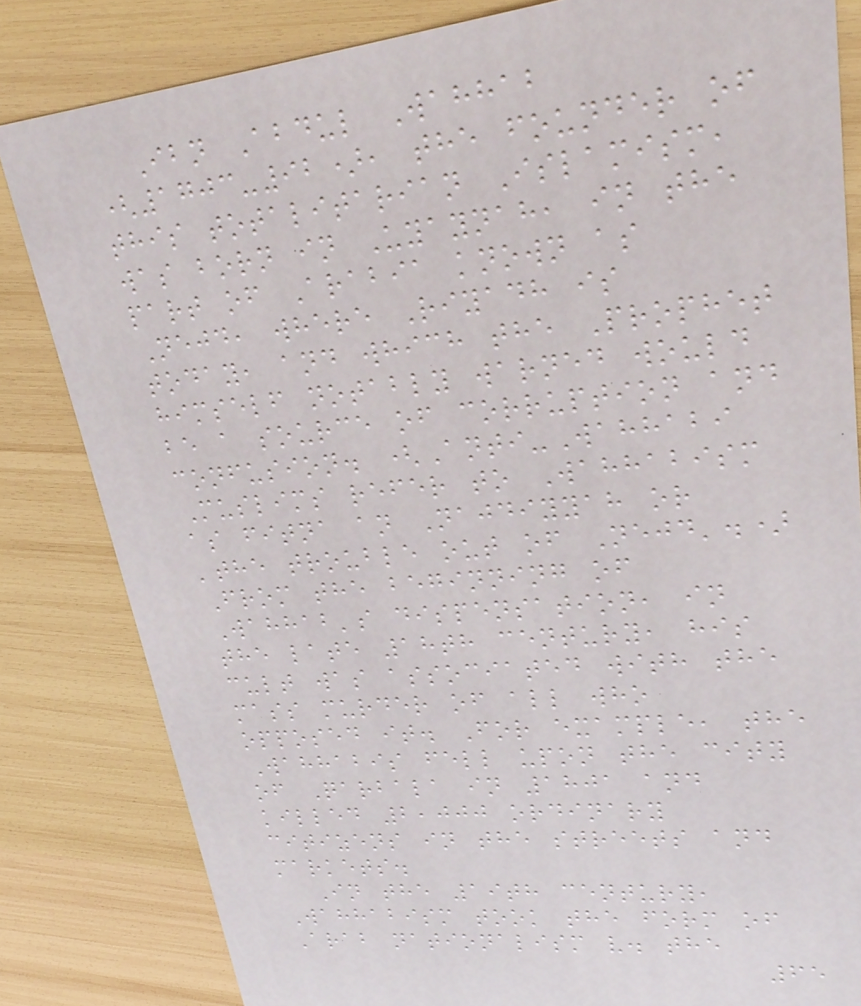Ibn Abdul Wahhab
(1703-92), the founder of
this totalitarian Islamism,
was born in Uyaynah, in the
part of Arabia known as
Nejd, where Riyadh is
today, and which the Prophet
himself notably warned would
be a source of corruption and
confusion. (Anti-Wahhabi
Muslims refer to Wahhabism
as fitna an Najdiyyah or
'the trouble out of Nejd'.)
From the beginning of
Wahhab's dispensation, in
the late 18th century, his
cult was associated with the
mass murder of all who
opposed it. For example, the
Wahhabis fell upon the city
of Qarbala in 1801 and
killed 2,000 ordinary
citizens in the streets and
markets.
In the 19th century,
Wahhabism took the form of
Arab nationalism v. the
65
